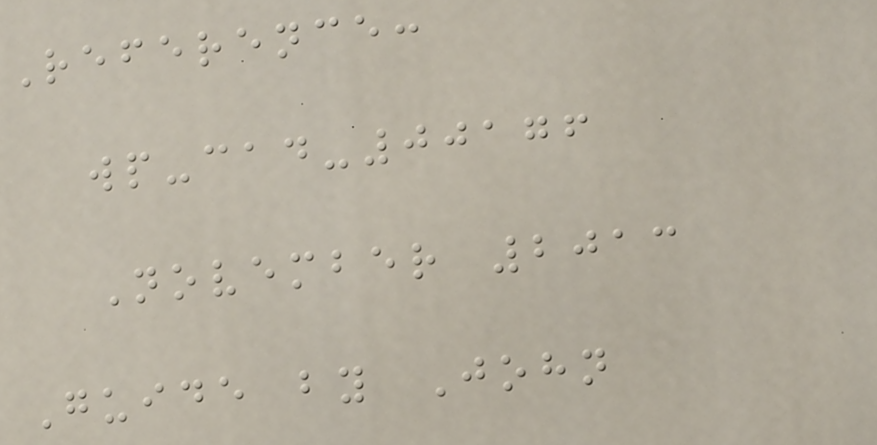Reference:
wp-cad-00176
November 2013
Guide by John
